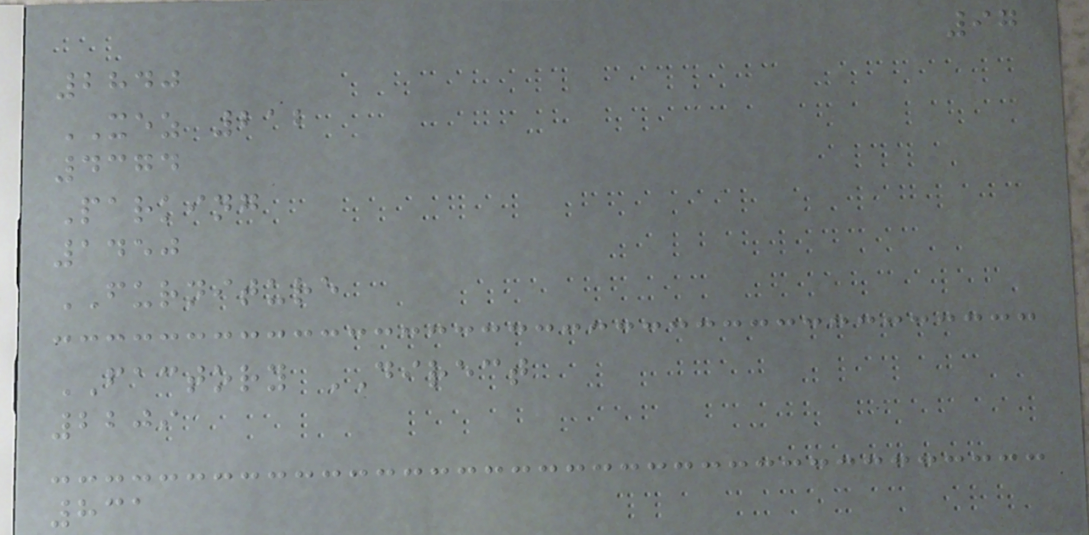97
2840
XEZ 212
4374
Parking
1450
FURNITURE
FACTORY DIRECT
2209
831
